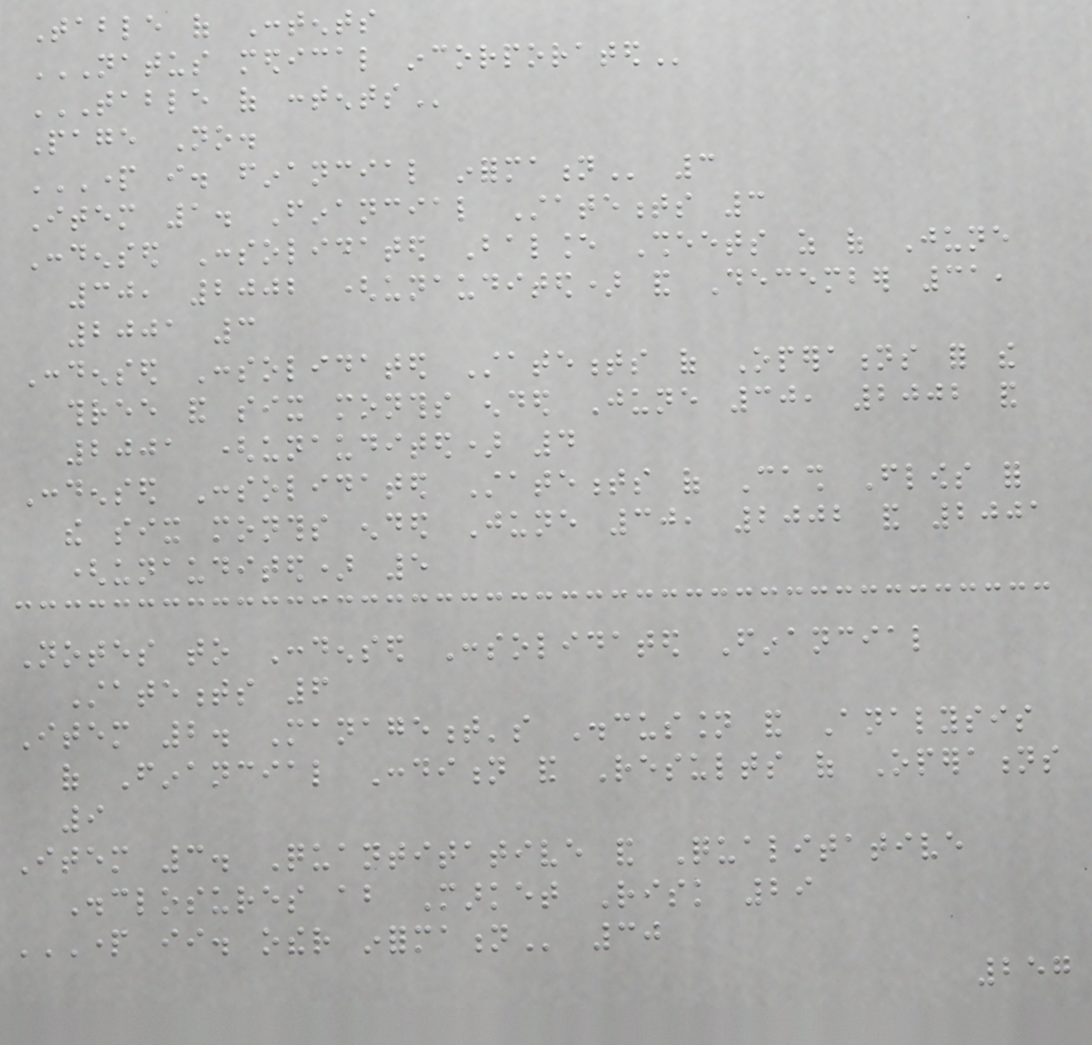Table of Contents
NATUS MEDICAL INCORPORATED
TABLE OF CONTENTS
Page No.
PART I. FINANCIAL INFORMATION 3
Item 1. Financial Statements 3
Condensed Consolidated Balance Sheets as of June
30, 2002 (unaudited) and December 31,
2001 3
Condensed Consolidated Statements of Operations for the
three and six months ended June 30, 2002 and
2001 (unaudited) 4
Condensed Consolidated Statements of Cash Flows for
the six months ended June 30, 2002 and 2001
(unaudited) 5
Notes to Condensed Consolidated Financial
Statements 6
Item 2. Management's Discussion and Analysis
of Financial Condition and Results of Operations
9
Item 3. Quantitative and Qualitative
Disclosures about Market Risk 29
PART II. OTHER INFORMATION 30
257
